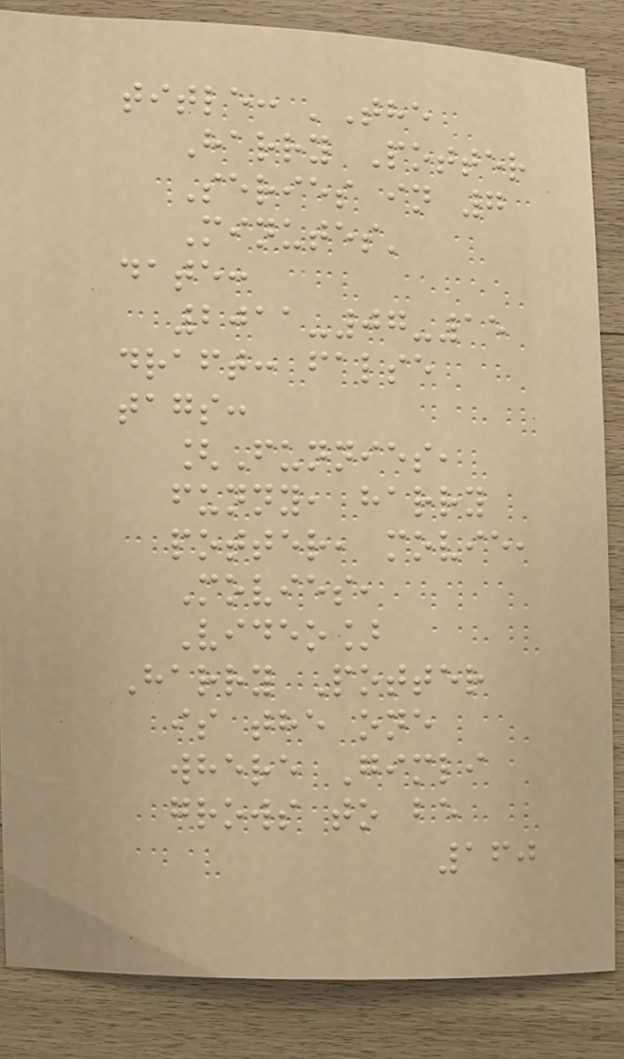title: 'The
Harry Potter
Series in 7
Minutes'
date:
2011-07-15
draft: false
tags:
[Funnies,
funny, harry
potter, movie,
Movies,
Video]
Harry Potter
is the one
where Gimli
grows to be
160
